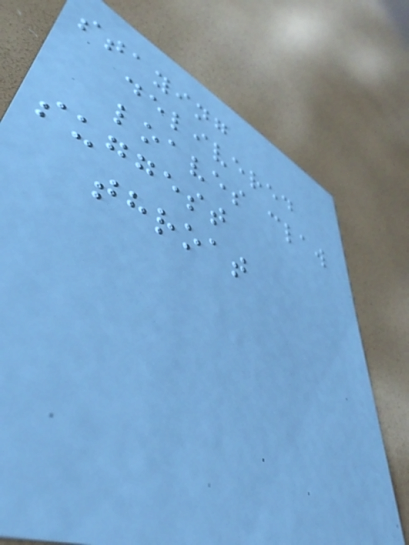staying
delivered
loaves claw
suggest
throat
